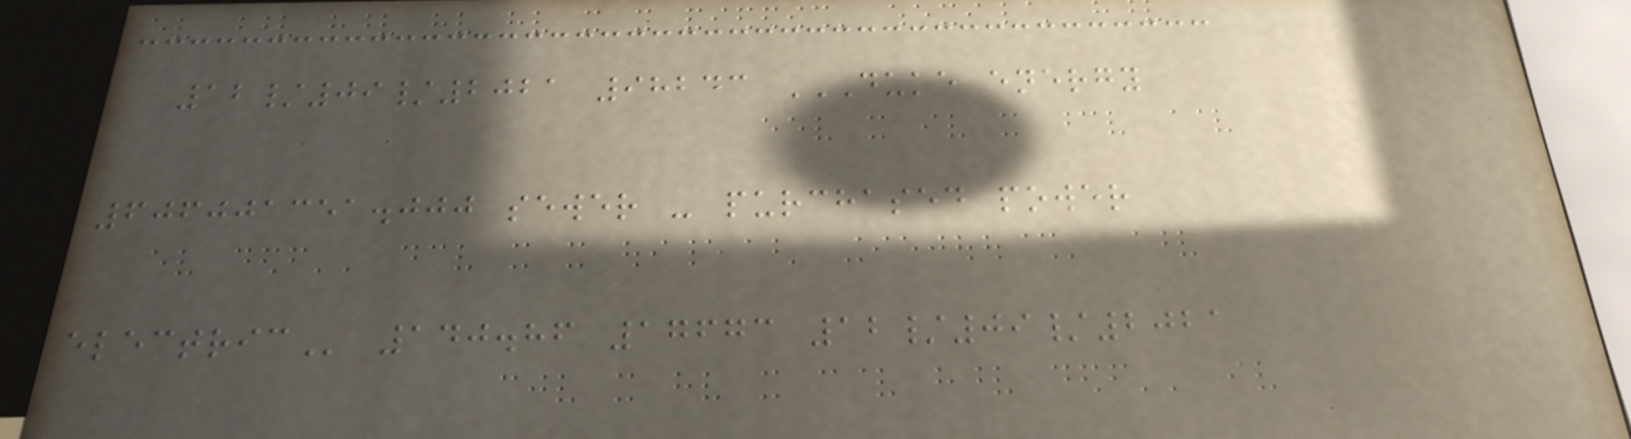12/09/2021 98243 DUKE ENERGY
606001351.000 SEWER - PURCHASED POWER
ELECTRIC 140.86 17673 12/09/2021
